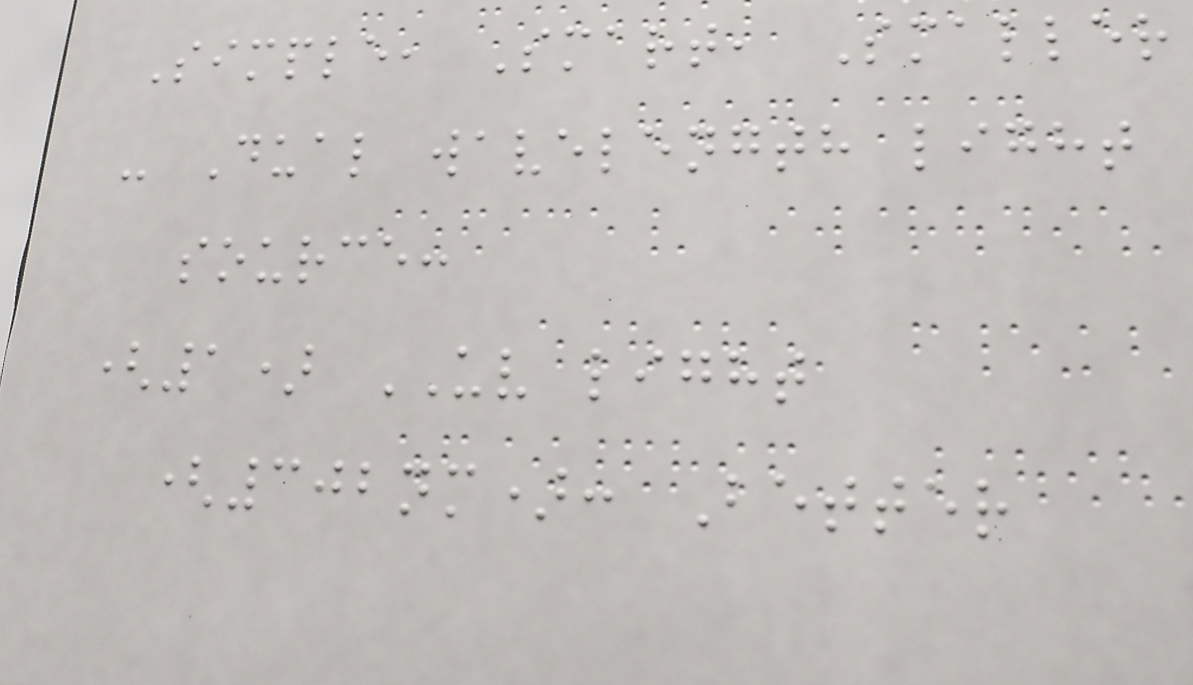Simple, Smart, Smaller
- Dual wavelength light
source:
(1) UV light
(302nm): Better
